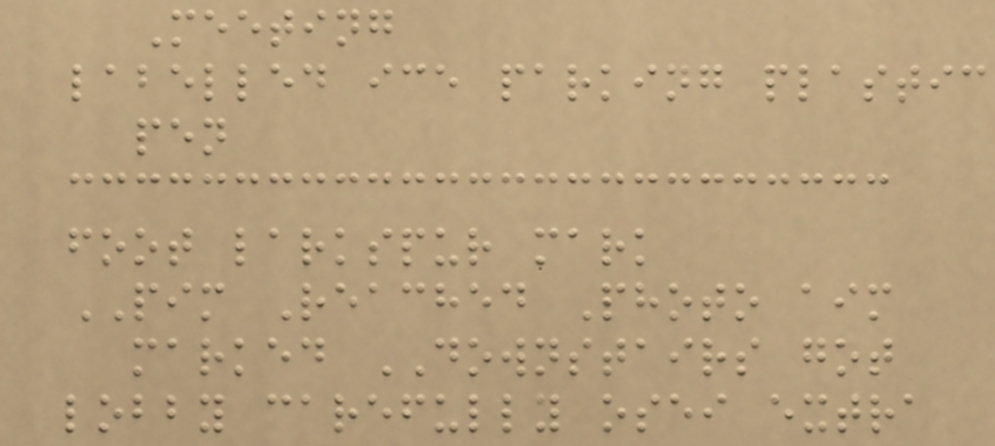Meeting
labelled ice parking plastic
pen
foot larkspur mark
PIM Reached Photo aim
marked DOWNSTAIRS got
lobby carefully osei extra
